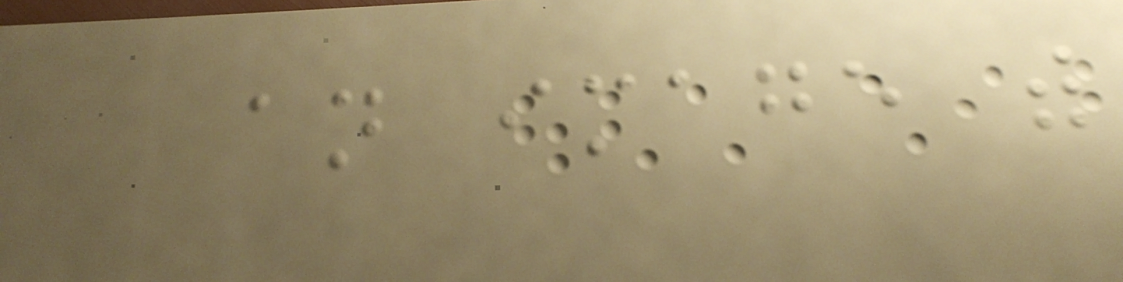an image with
